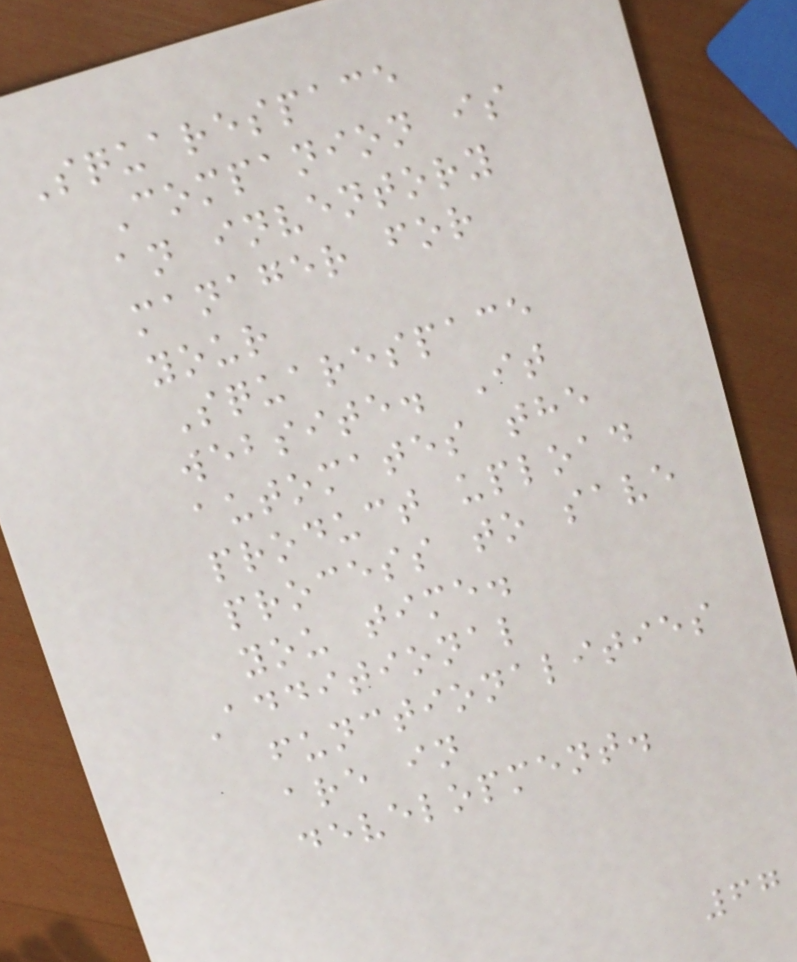Squarespace
Companion is
an inventory
manager for
your
Squarespace
website. It
automates the
product upload
process to save
you time.
Additional
functionalities
are in
development.
67
